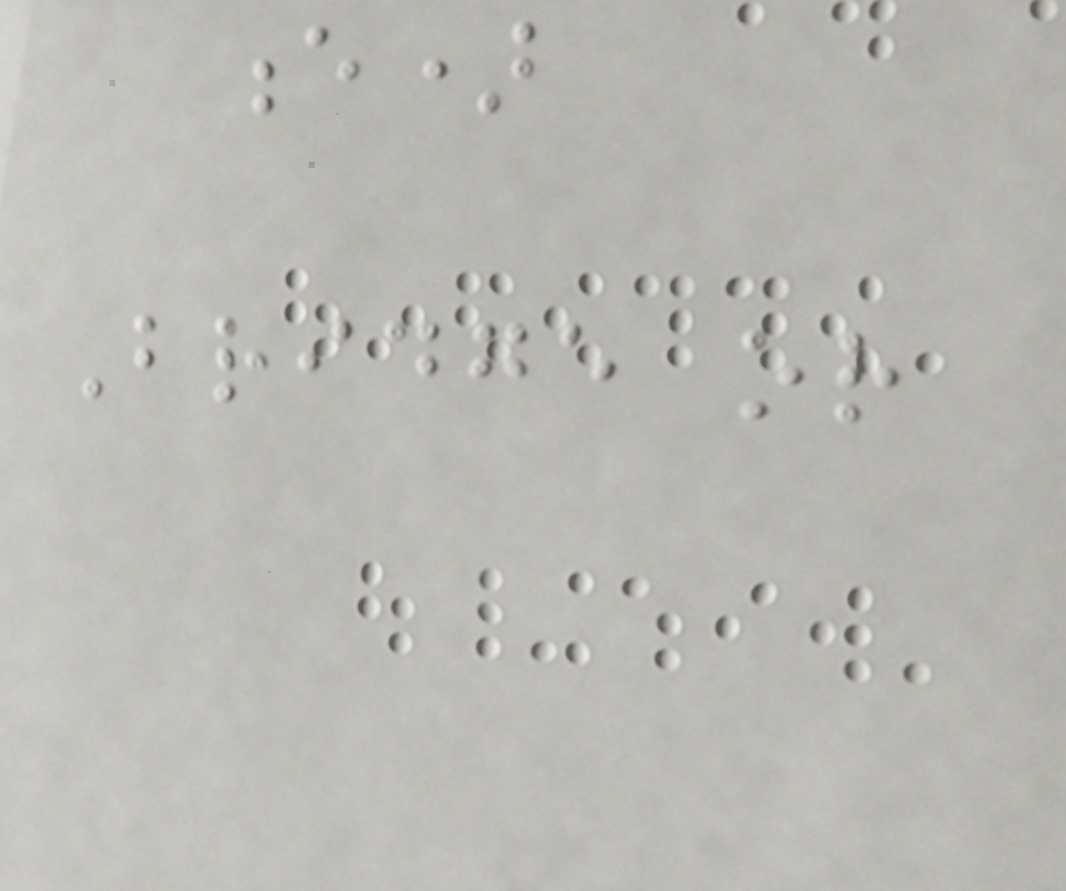e)
Bridge or
